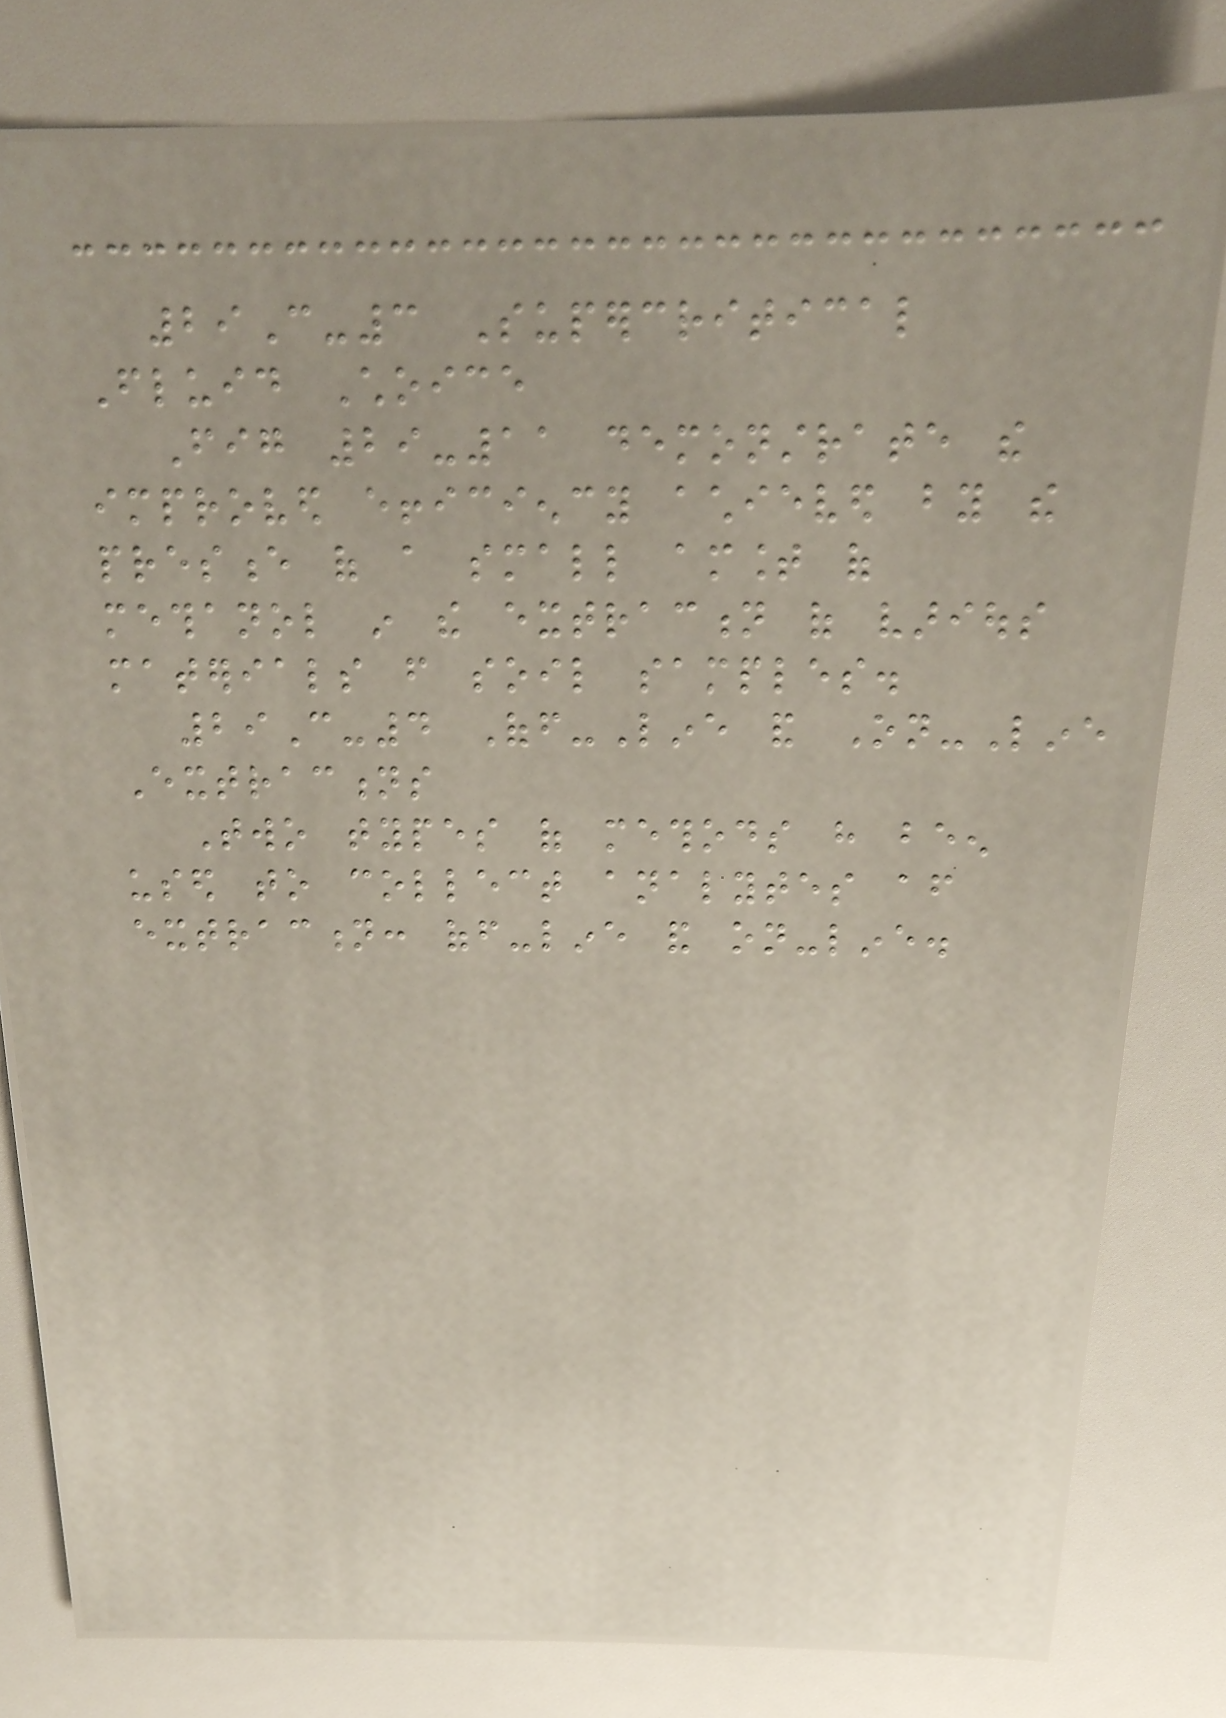29C-3 Supercritical
Fluid Choice
Fig 29-11 demonstrate the
improved efficiency achieved by the
presence of a small amount of
methanol in the extraction of various
materials from soil samples.
29C-4 Off-Line and On-Line
Extractions
Two types of methods have been
used to collect analytes after
extraction: off-line and on-line.
